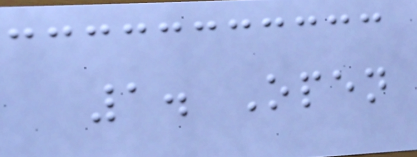1. Open
